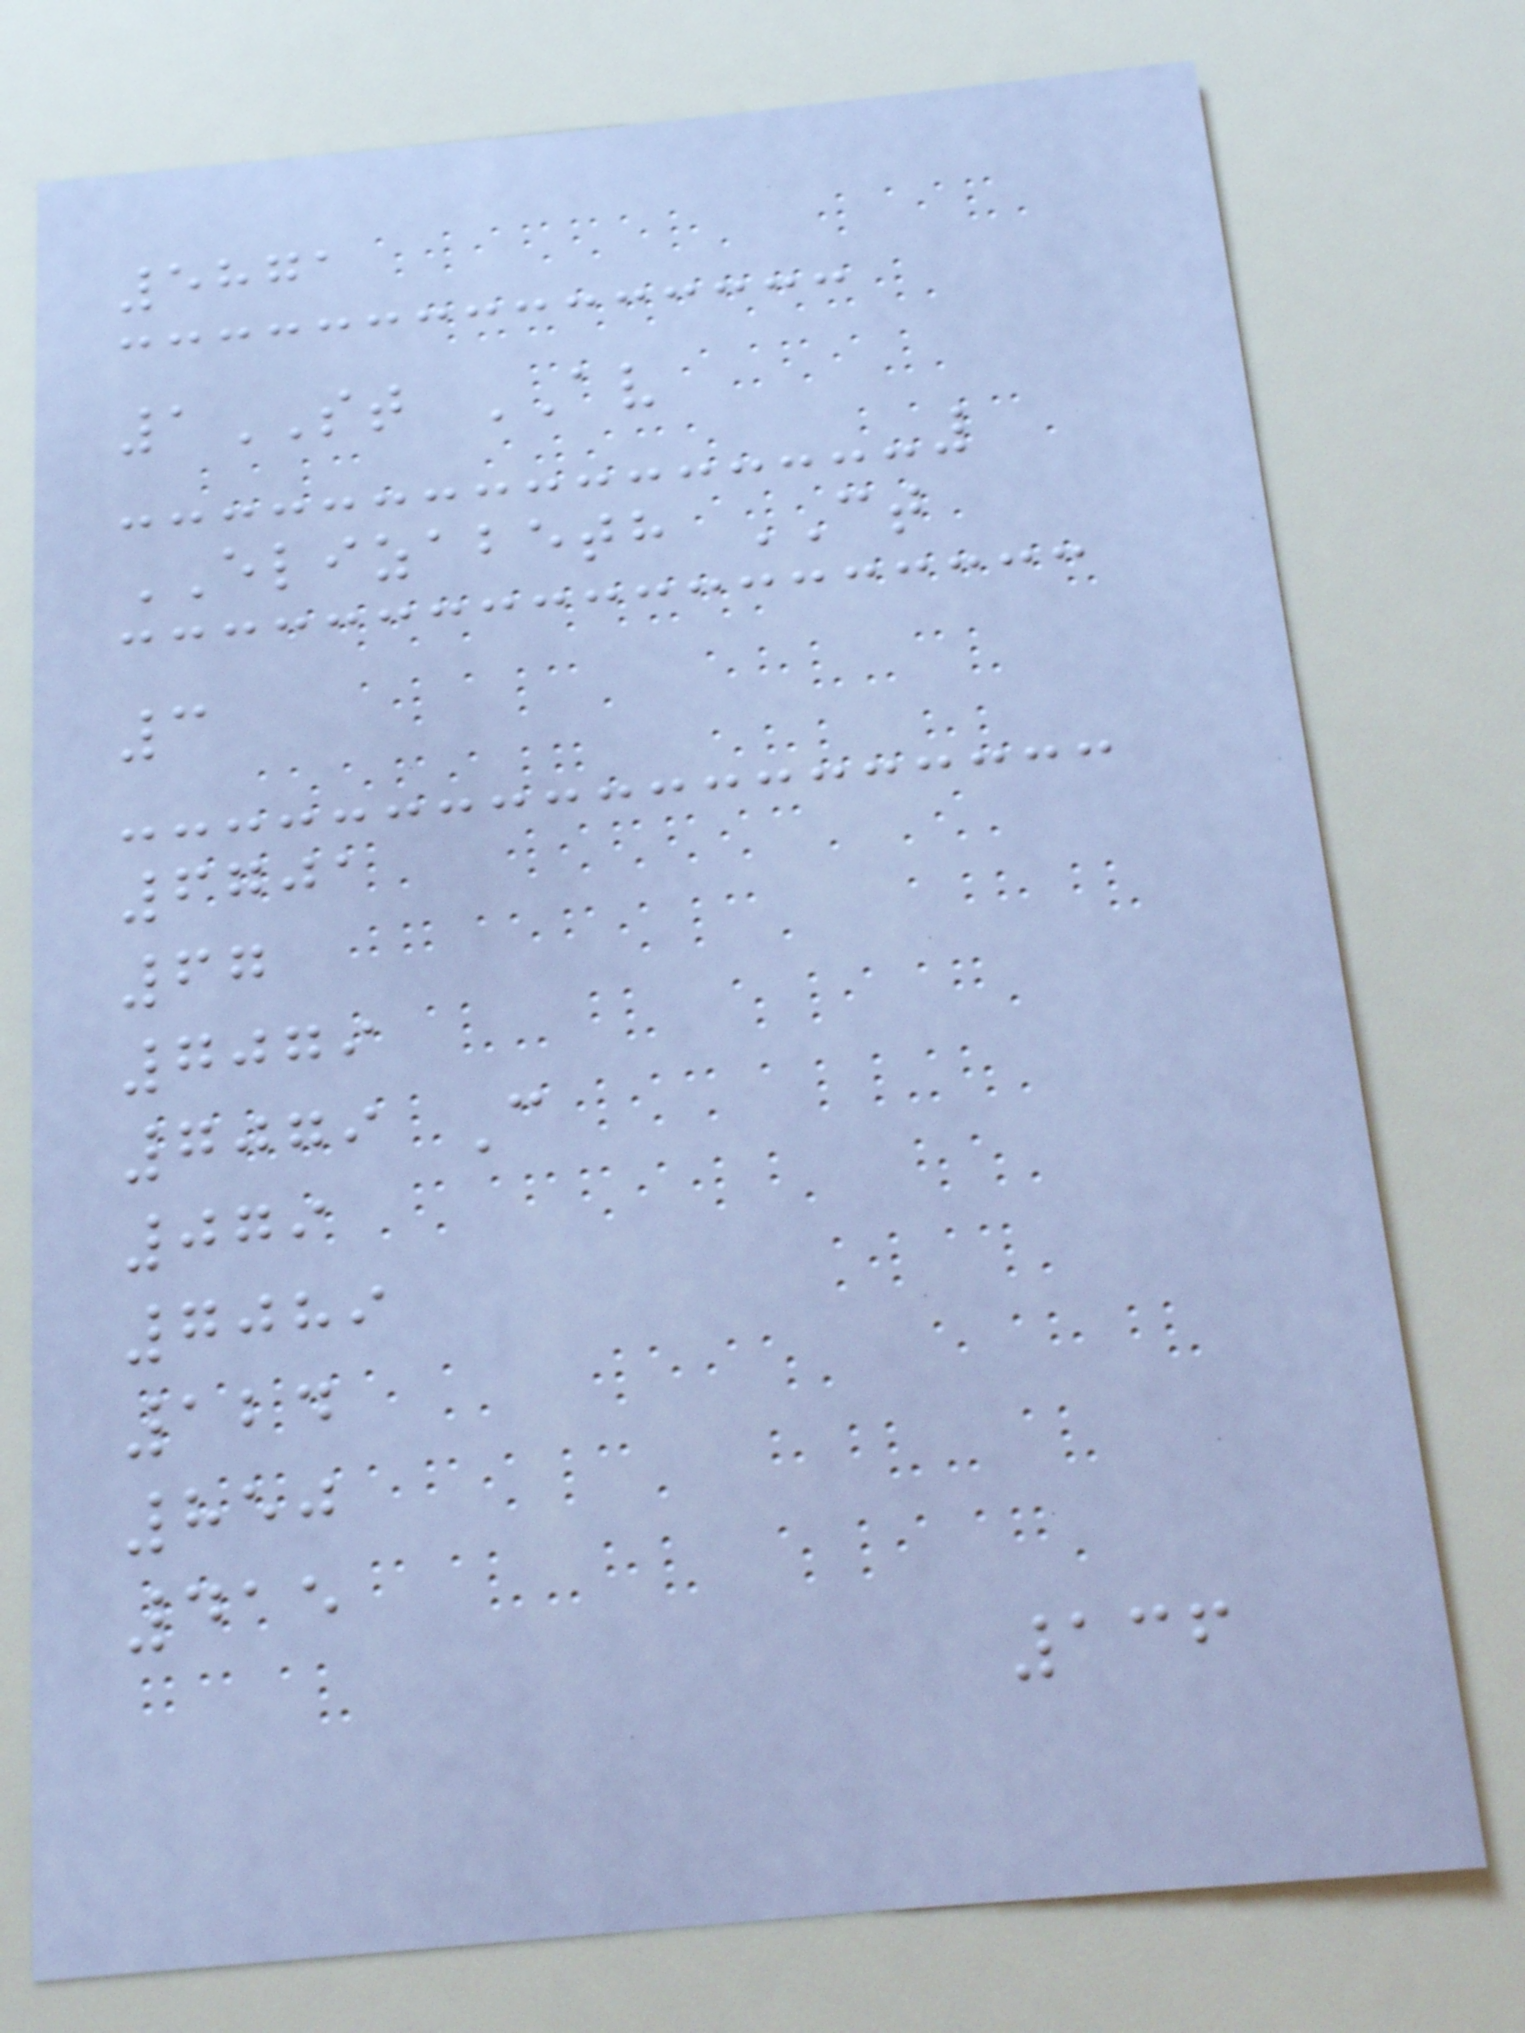5871
1ST AV
ELIZABETH CT
3
6701
67
7079
7079 C
079
7089
124
850
415
136
